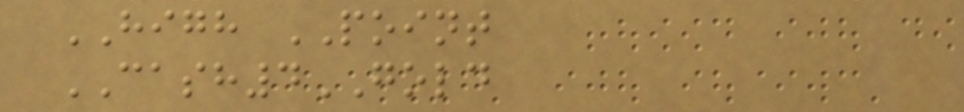HIGH POINT
CASH4GOLD
